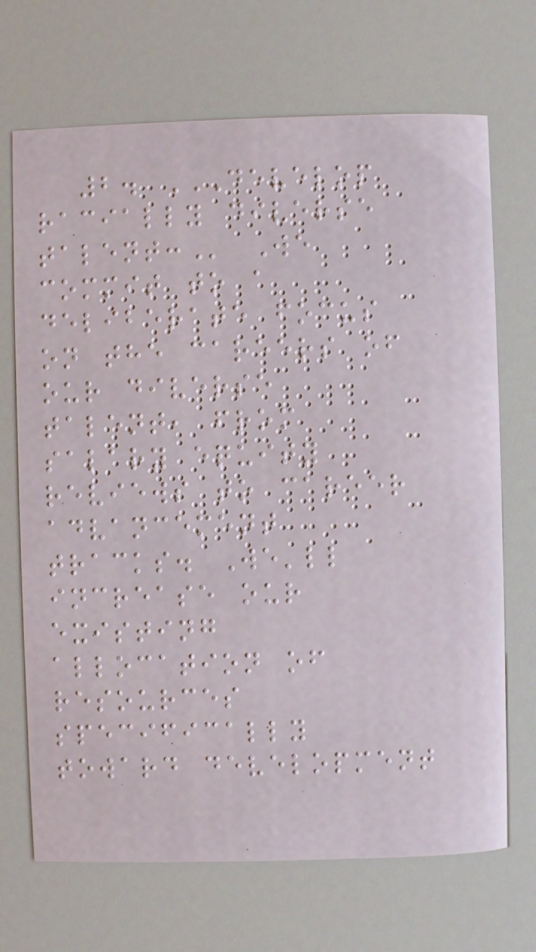2. DEVELOP
RACIALLY DIVERSE
TALENT: We
commit to a
deliberate focus
on the careers of
our diverse
talent, from
salary equity
reviews to career
advancement
tracks. We'll
increase our
existing
allocation of
resources
specifically
toward development
